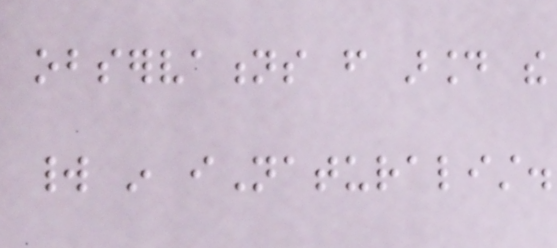observations from around the
world in iNaturalist.
